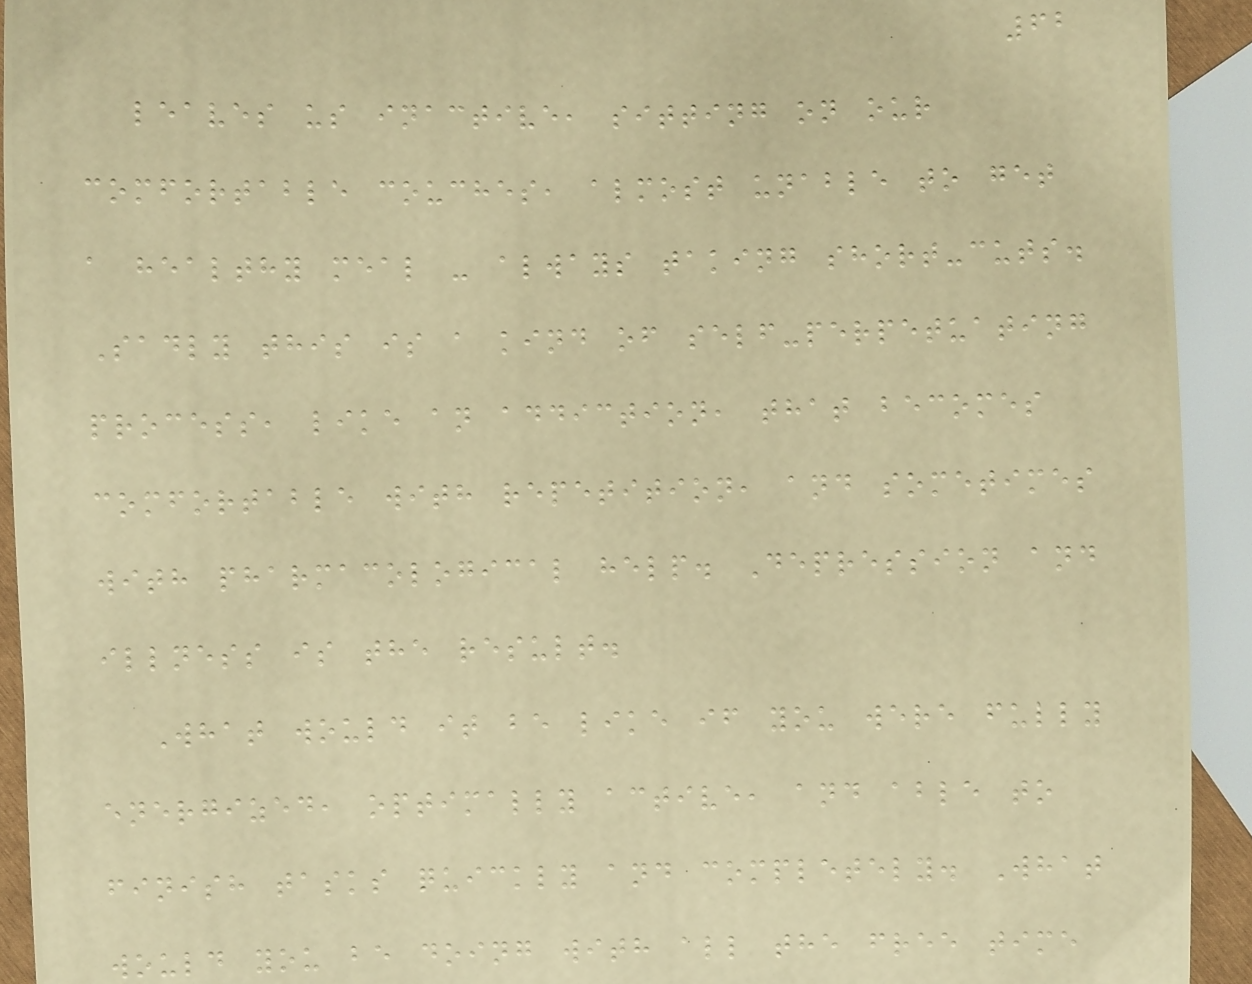62
leaves us inactive, sitting on our
comfortable couches, almost unable to get
a healthy meal - always taking short-cuts.
Sadly this is a kind of self-perpetuating
process, like an addiction, that becomes
comfortable with repetition, and sometimes
with pharmacological help. Depression and
illness is the result.
What would it be like if you were fully
energized, optimally active, and able to
finish tasks quickly and completely. What
would you be doing with all the free time
